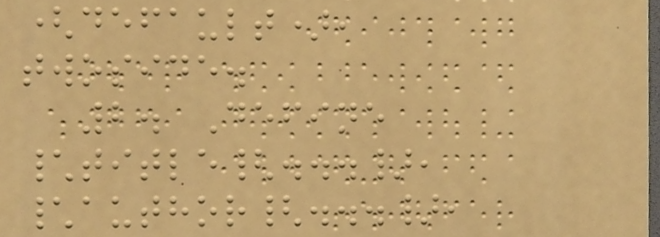(default),
twoside.
2. Define
\title{...},
\author{...},
